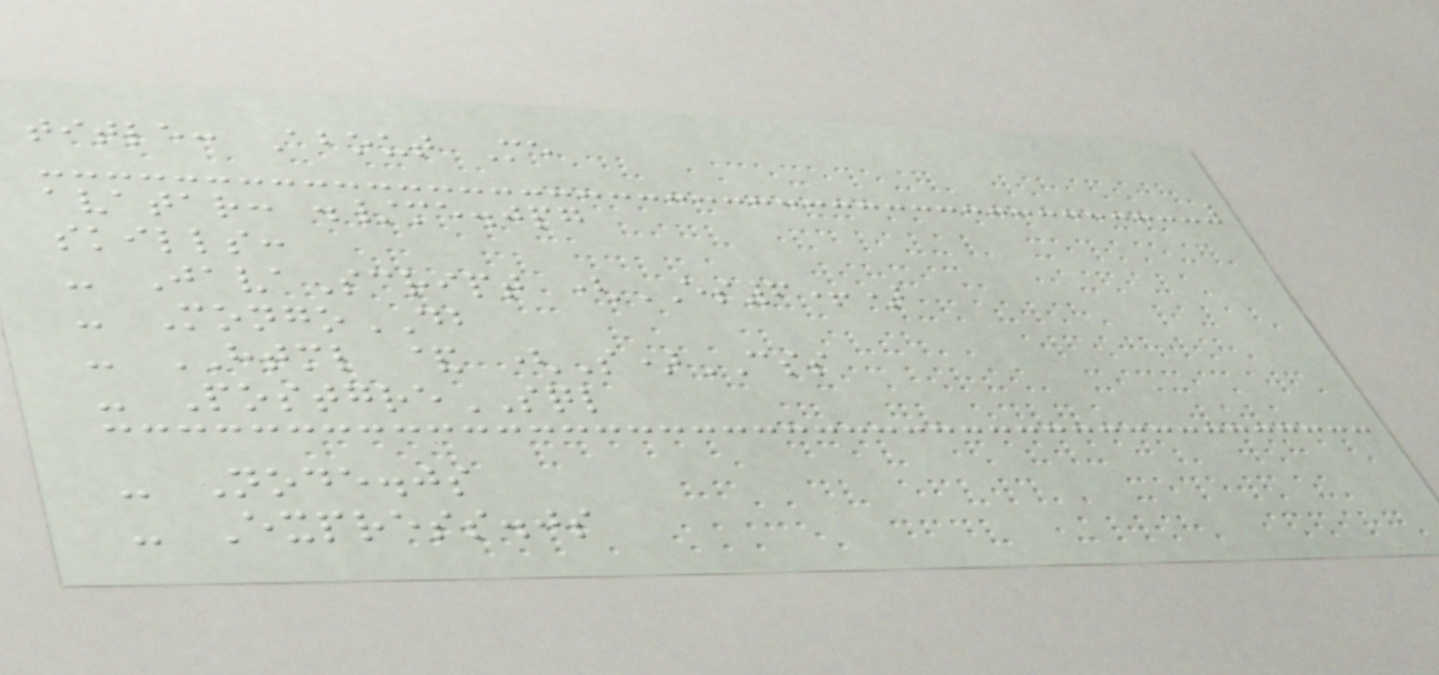title: About Me
avatar: ./me.jpg
skills:
- JavaScript (ES6+)
- MongoDB
- HTML & (S)CSS
- PostgreSQL
- Node.js
- Express.js
